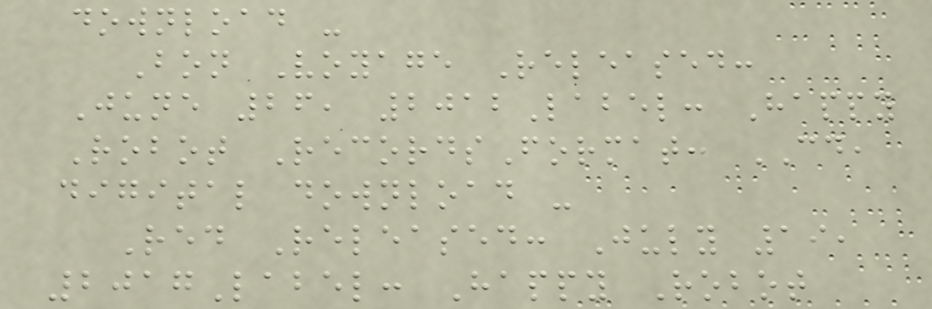download -
Bon Voyage Released:
June 26, 2012Label: Happy
Robot RecordsFormat: CD,
digital download -
Red Released: July 19,
2017Label: Happy Robot
